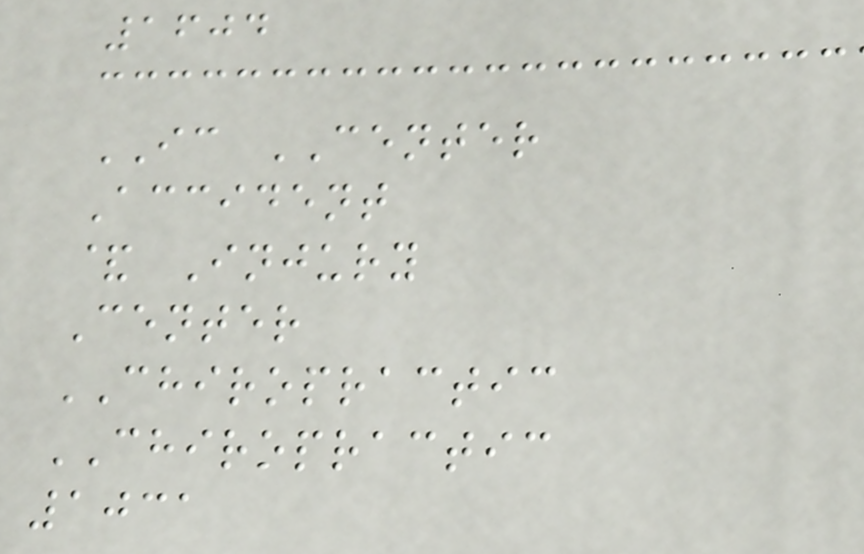1604
IC CENTER
Accident
& Injury
Center
CHIROPRACTIC
CHIROPRACTIC
1031
